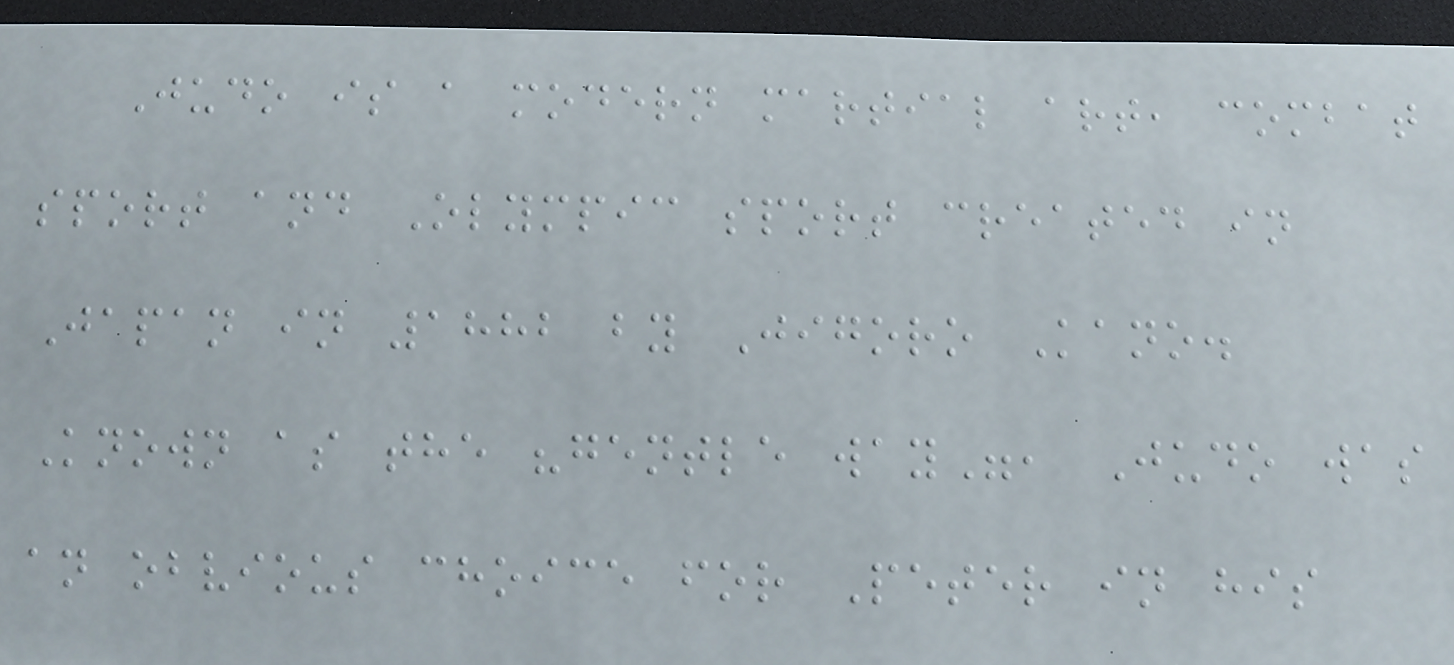Judo is a modern martial art, combat
sport and Olympic sport created in
Japan in 1882 by Jigoro Kano.
Known as the "gentle way", Judo was
an obvious choice for Peter in his
